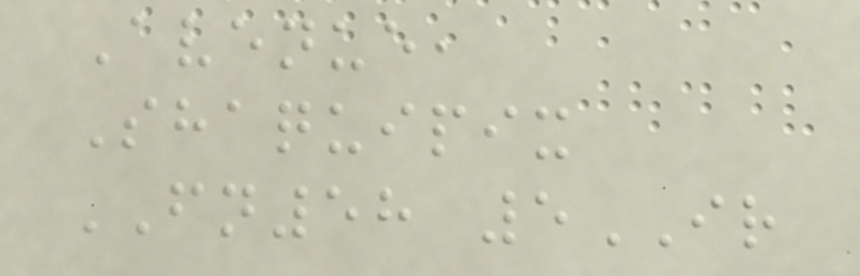Avenue,
Shaquipix
FN58 5IR
